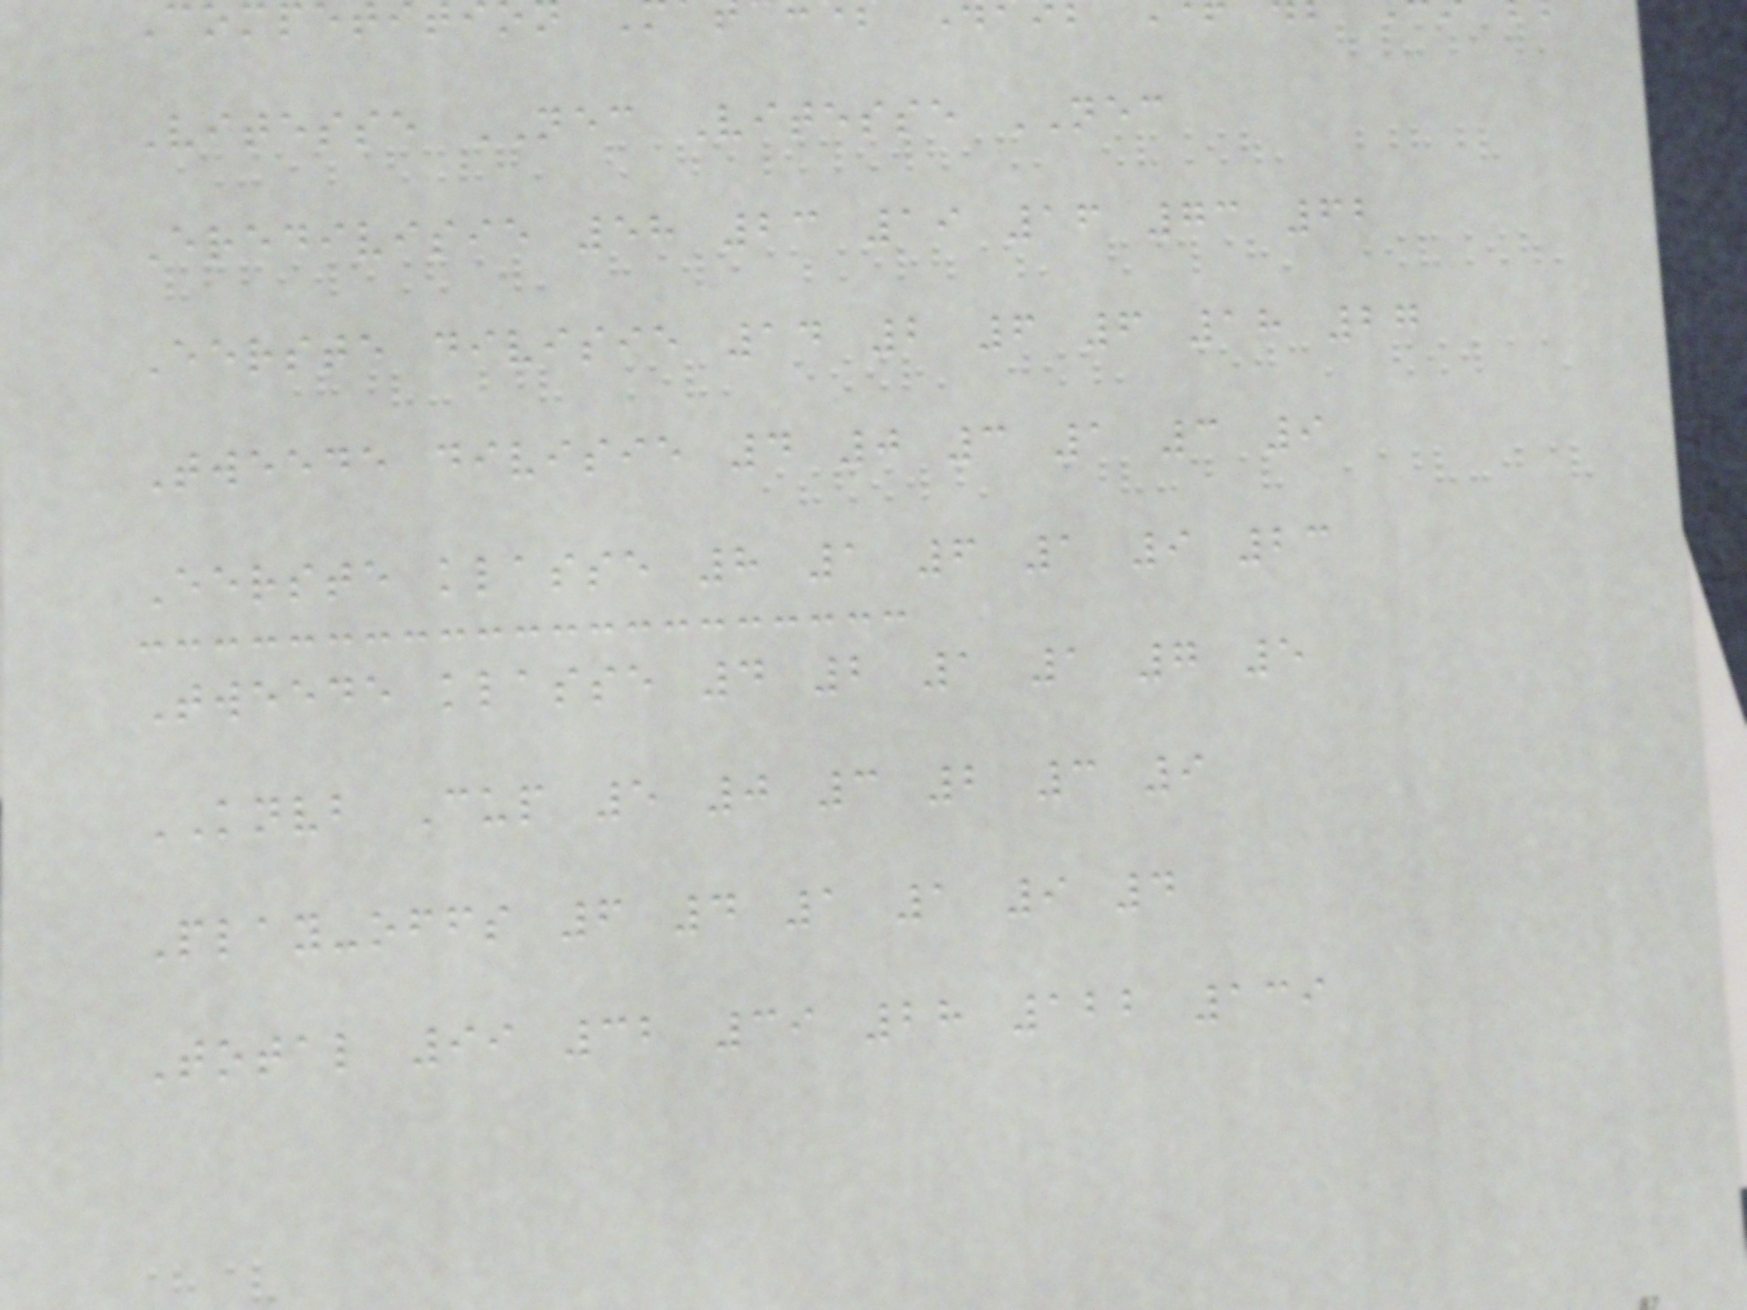Vitesse NEC Vitesse NEC
Eredivisie 58 23 19 16 73 62
Eerste divisie 14 2 6 6 18 27
Tweede divisie 4 0 3 1 3 9
Eerste klasse 8 1 6 1 9 23
Tweede klasse 4 2 1 1 7 5
KNVB Cup 5 0 3 2 3 9
Play-offs 6 4 1 1 9 4
Total 99 32 39 28 122 139
